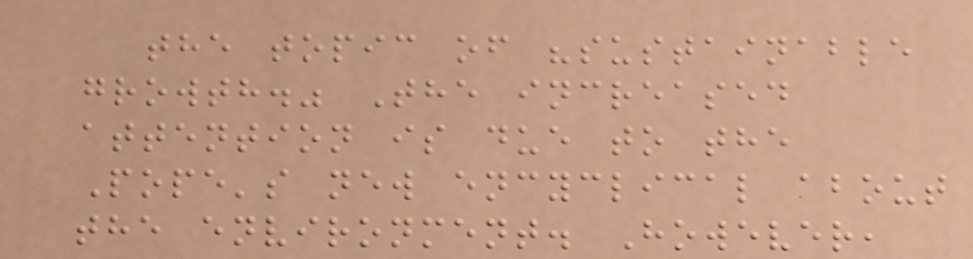the topic of "sustainable
growth." The increased
attention is due to the
Pope's new encyclical about
the environment. However,
